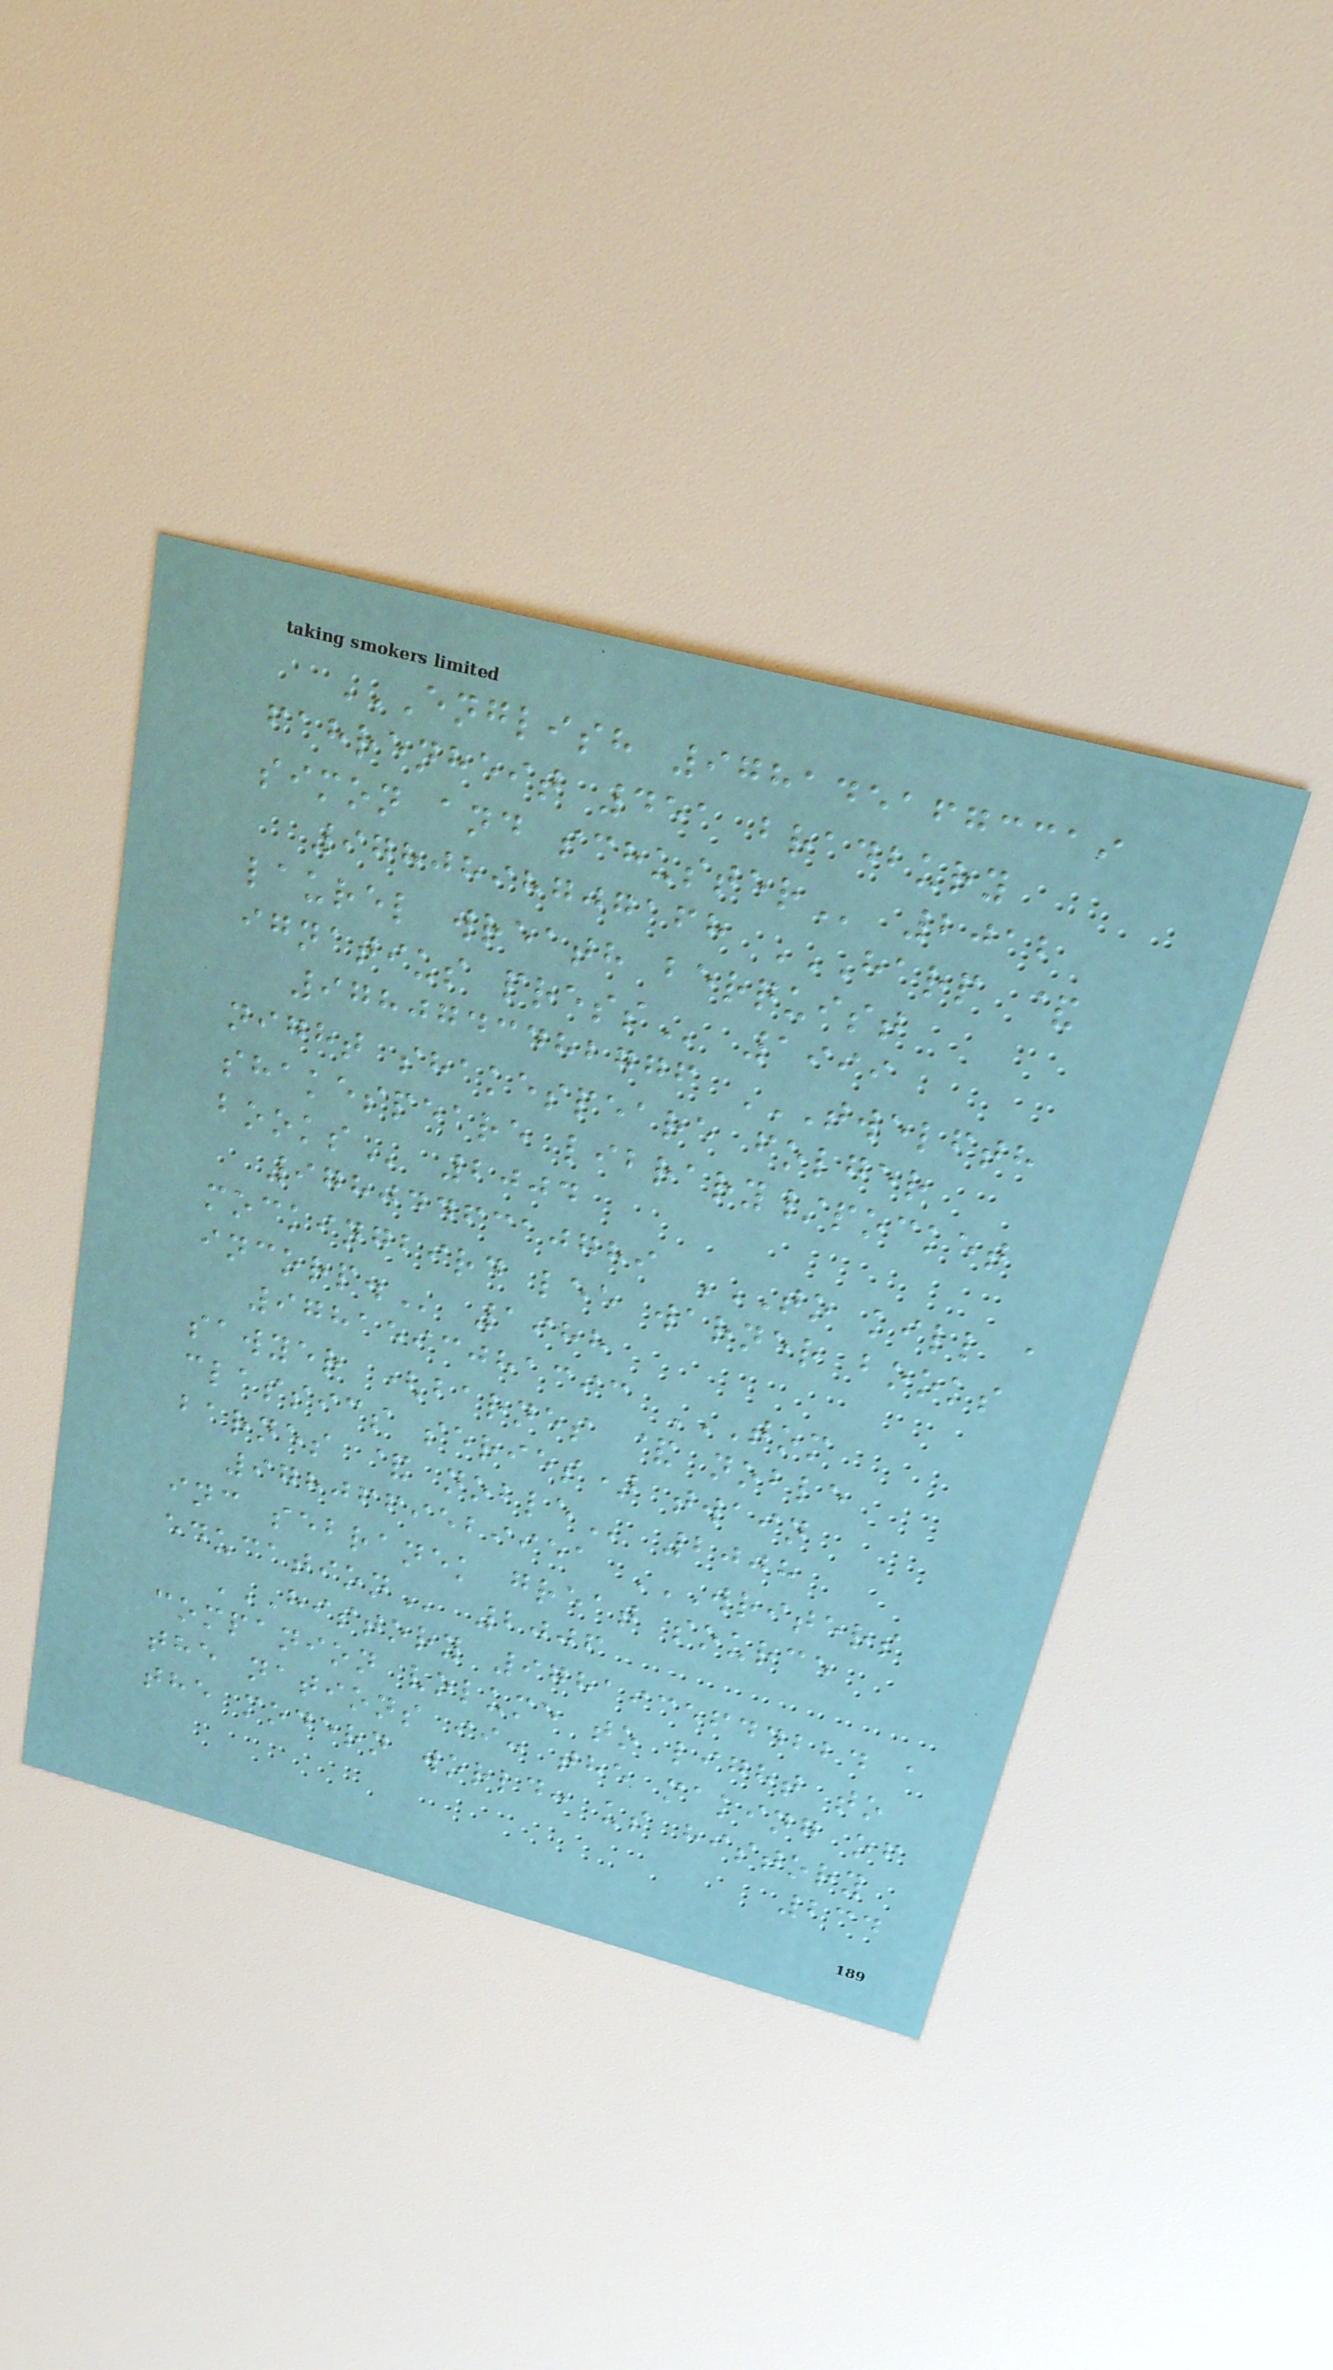ENGLISH 9781451673319
FAHRENHEIT 451 BRADBURY
SIMON AND SCHUSTER 2012
9780898707168 HARP &
LAUREL WREATH BERQUIST
IGNATIUS PRESS 1999
9780743482776 TWELFTH
NIGHT SHAKESPEARE FOLGER
SHAKESPEARE LIBRARY/POCKET
BOOKS 2004
9780446310789 TO KILL A
MOCKINGBIRD LEE WARNER BOOKS
INCORP. 1988
9781593081393 TOM
SAWYER (BARNES & NOBLE
CLASSICS SERIES) TWAIN
BARNES & NOBLE 2008
9780669529951 WRITERS
INC SEBRANEK GREAT SOURCE
EDUCATION 2006
HISTORY 9781935644224 A
COMPANION VOLUME TO LIGHT TO
THE NATIONS II: THE MAKING OF
THE MODERN WORLD: US HISTORY
234
